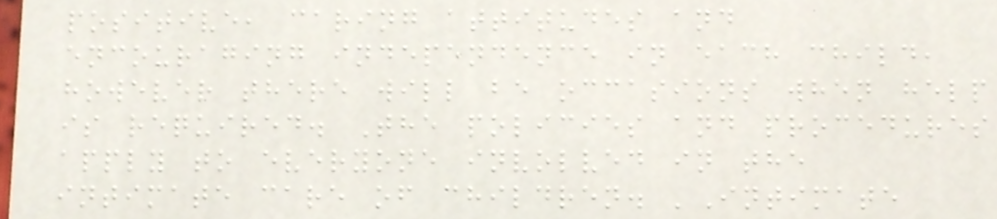positive, caring attitudes and
encouraging independence in each child,
however there will be occasions when help
is required. The policies and procedures
apply to everyone involved in the
intimate care of children. 'Intimate
